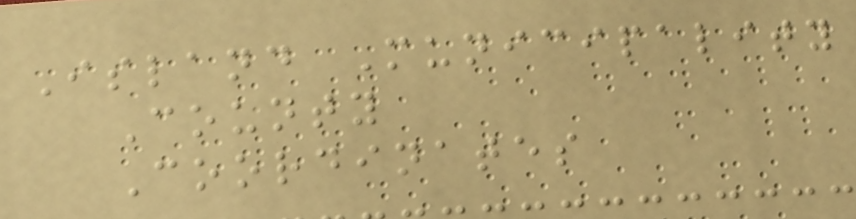Island Municipality
County
Coordinates
